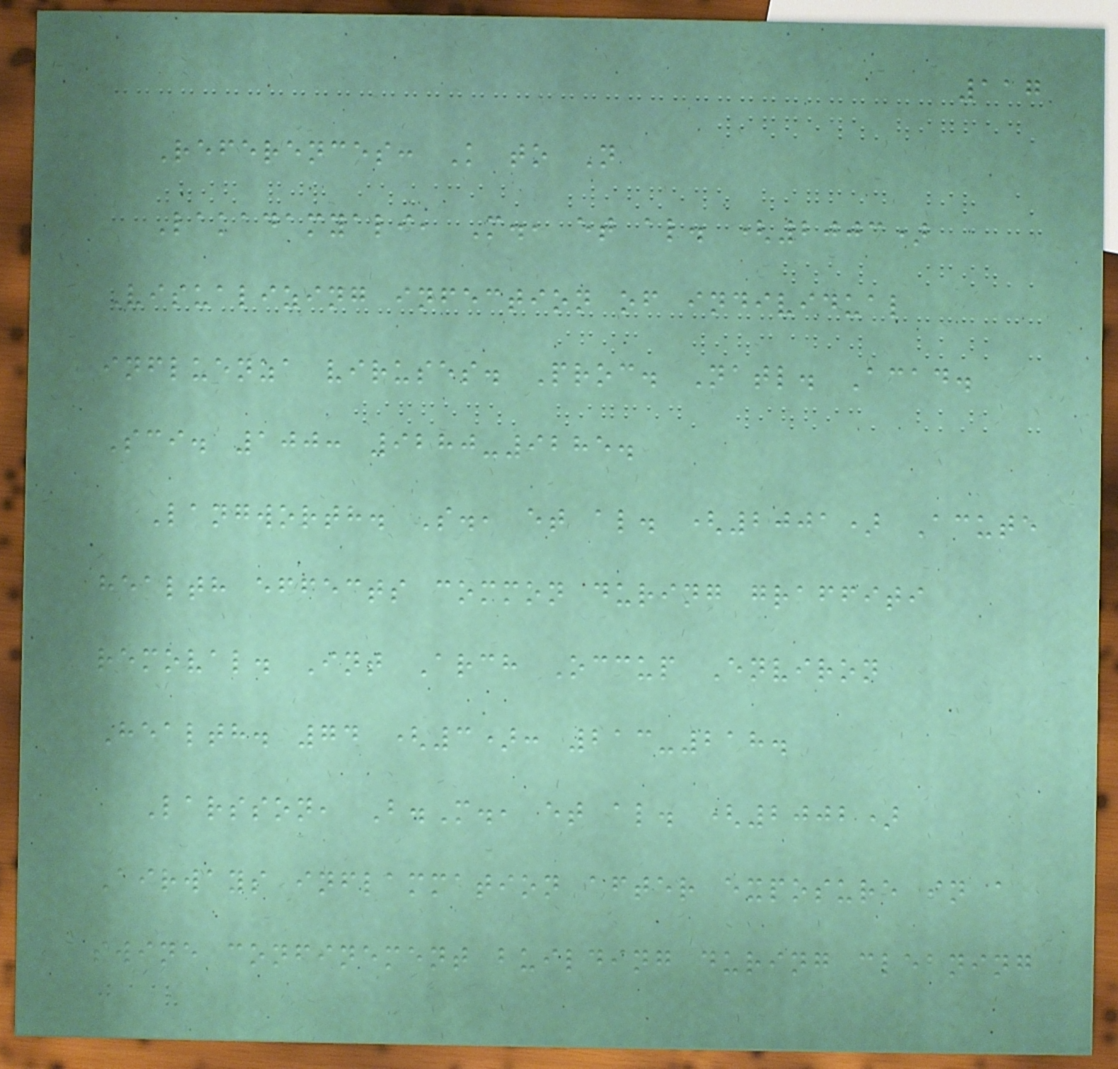117
References: K to N
Lakadamyali, M., et al. (2003)
Visualizing infection of individual
influenza viruses. Proc. Natl. Acad.
Sci. 100: 9280-9285.
Langworth. S., et al. (2001) Acute
health effects common during graffiti
removal. Int Arch Occup Environ
Health. 74 (3): 213-218.
Larsson, B.M., et al. (2002)
Airways inflammation after exposure in a
swine confinement building during cleaning
